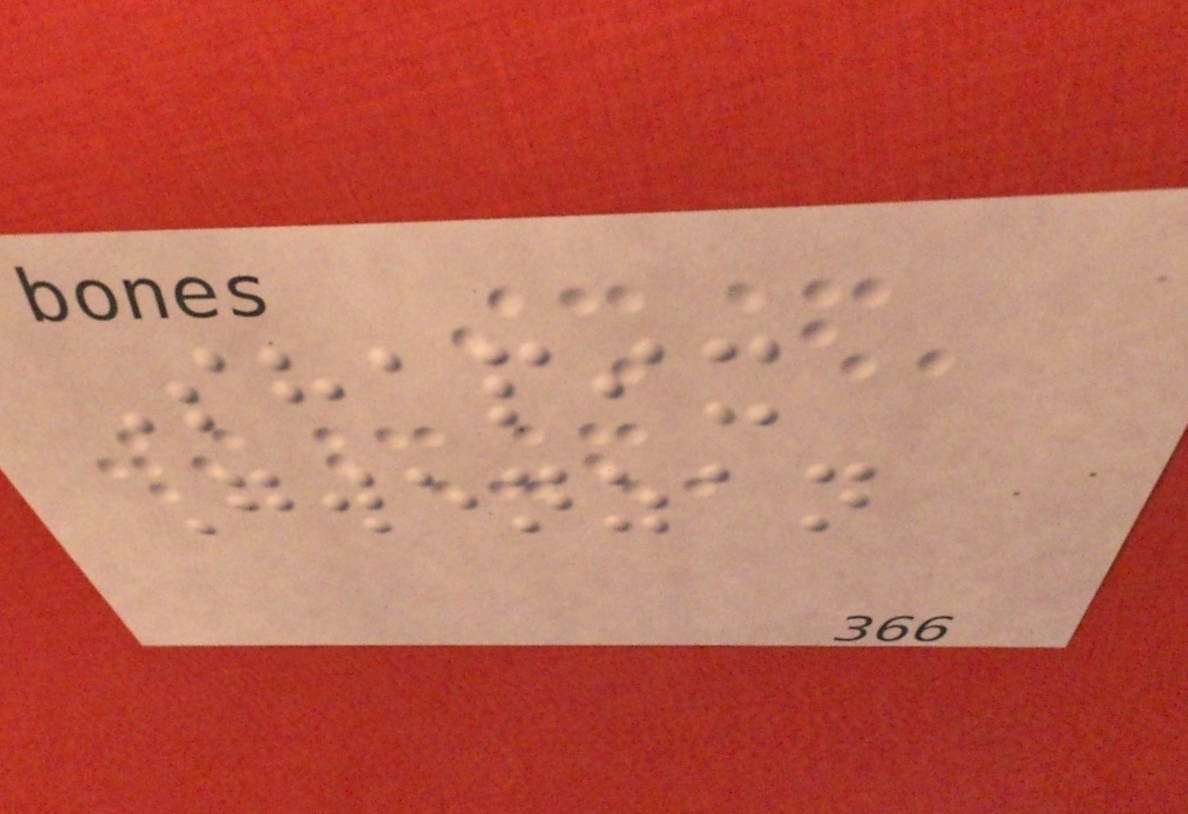Shapix
Gwenzan
